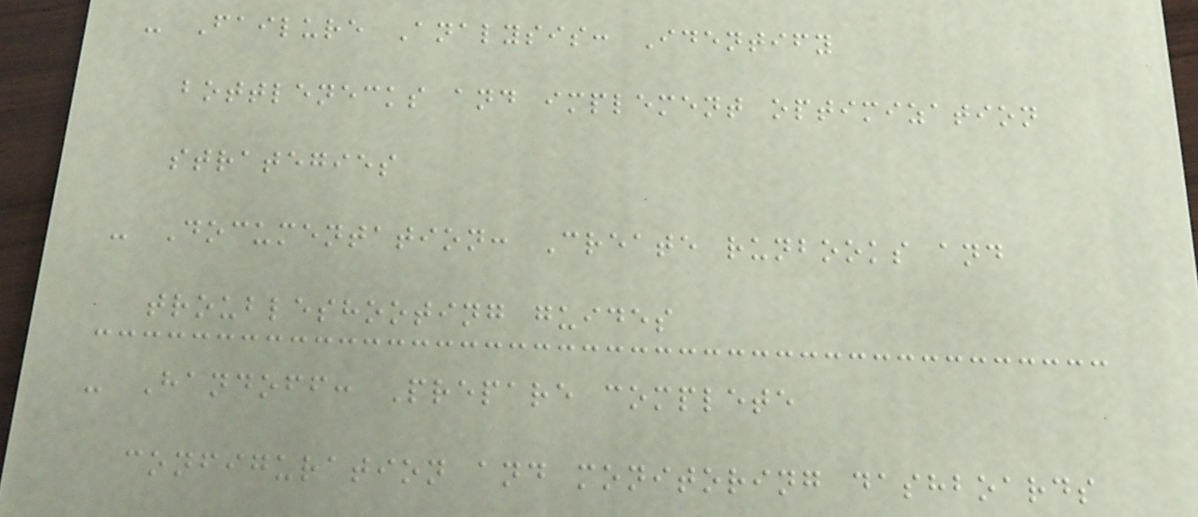- Failure Analysis: Identify
bottlenecks and implement optimization
strategies
- Documentation: Create runbooks and
troubleshooting guides
- Handoff: Prepare complete
configuration and monitoring dashboards
